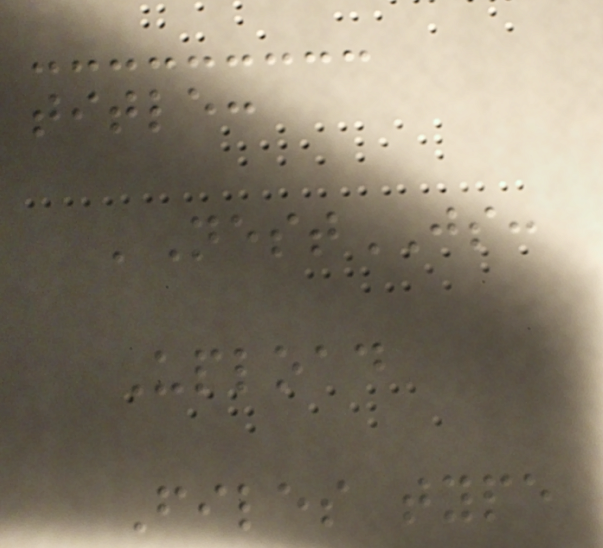title:
'NestJS:
Upload
Files type
